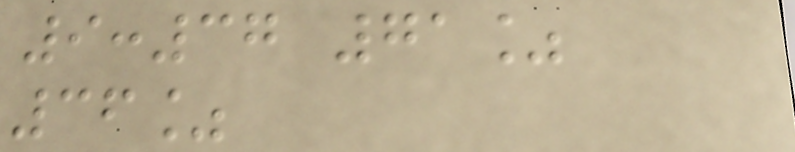9:37 71%
36%
